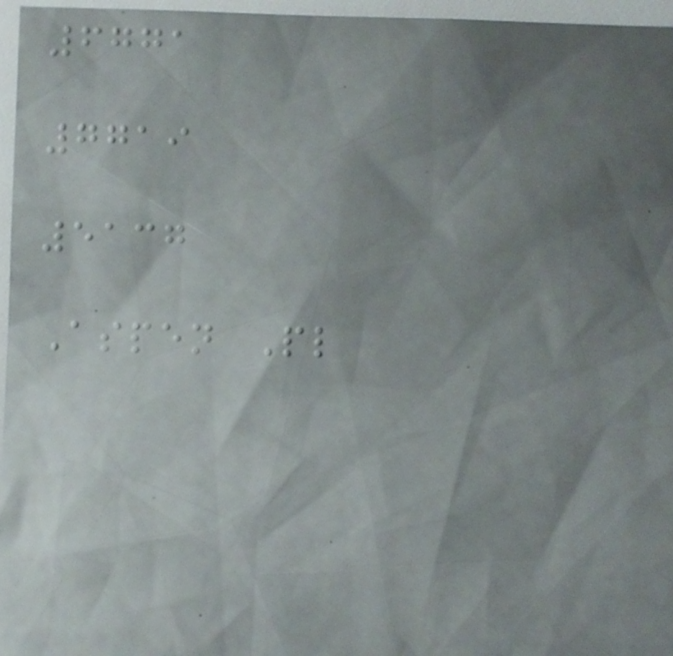6771
7719
5137
Aspen Pl
